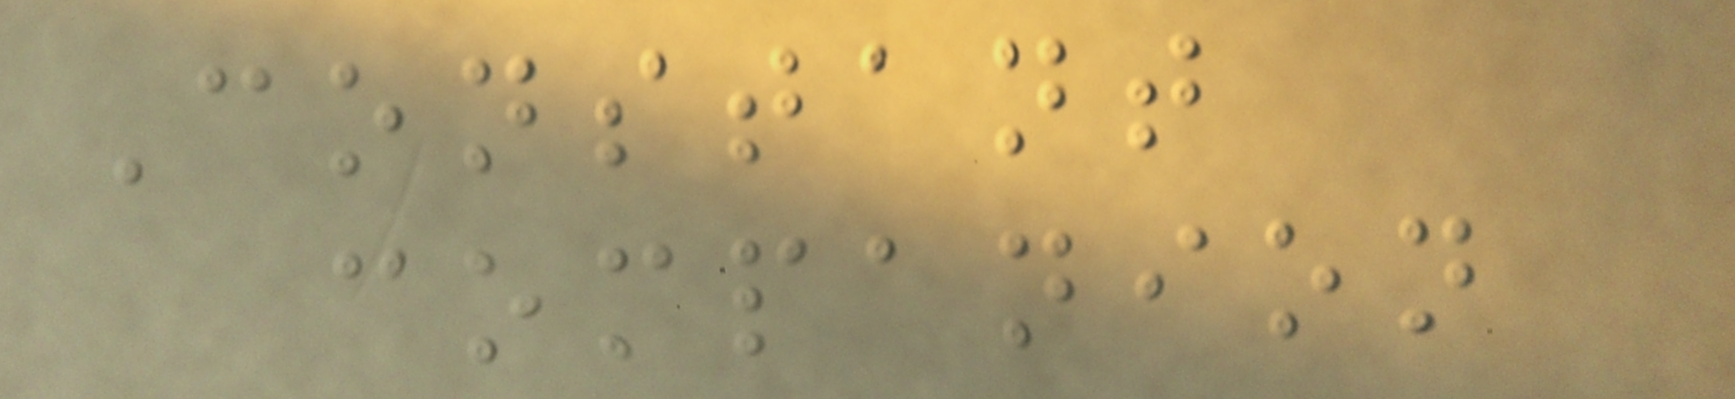Constant
companion
